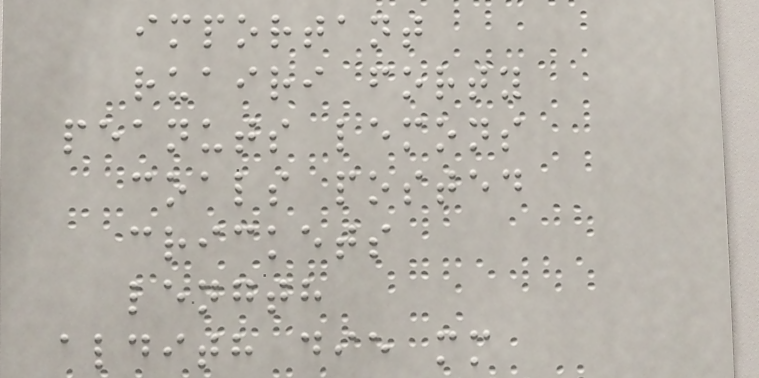important
ruairi forty
peanuts lemons
coals posted
crickets
length
aldith die mm
